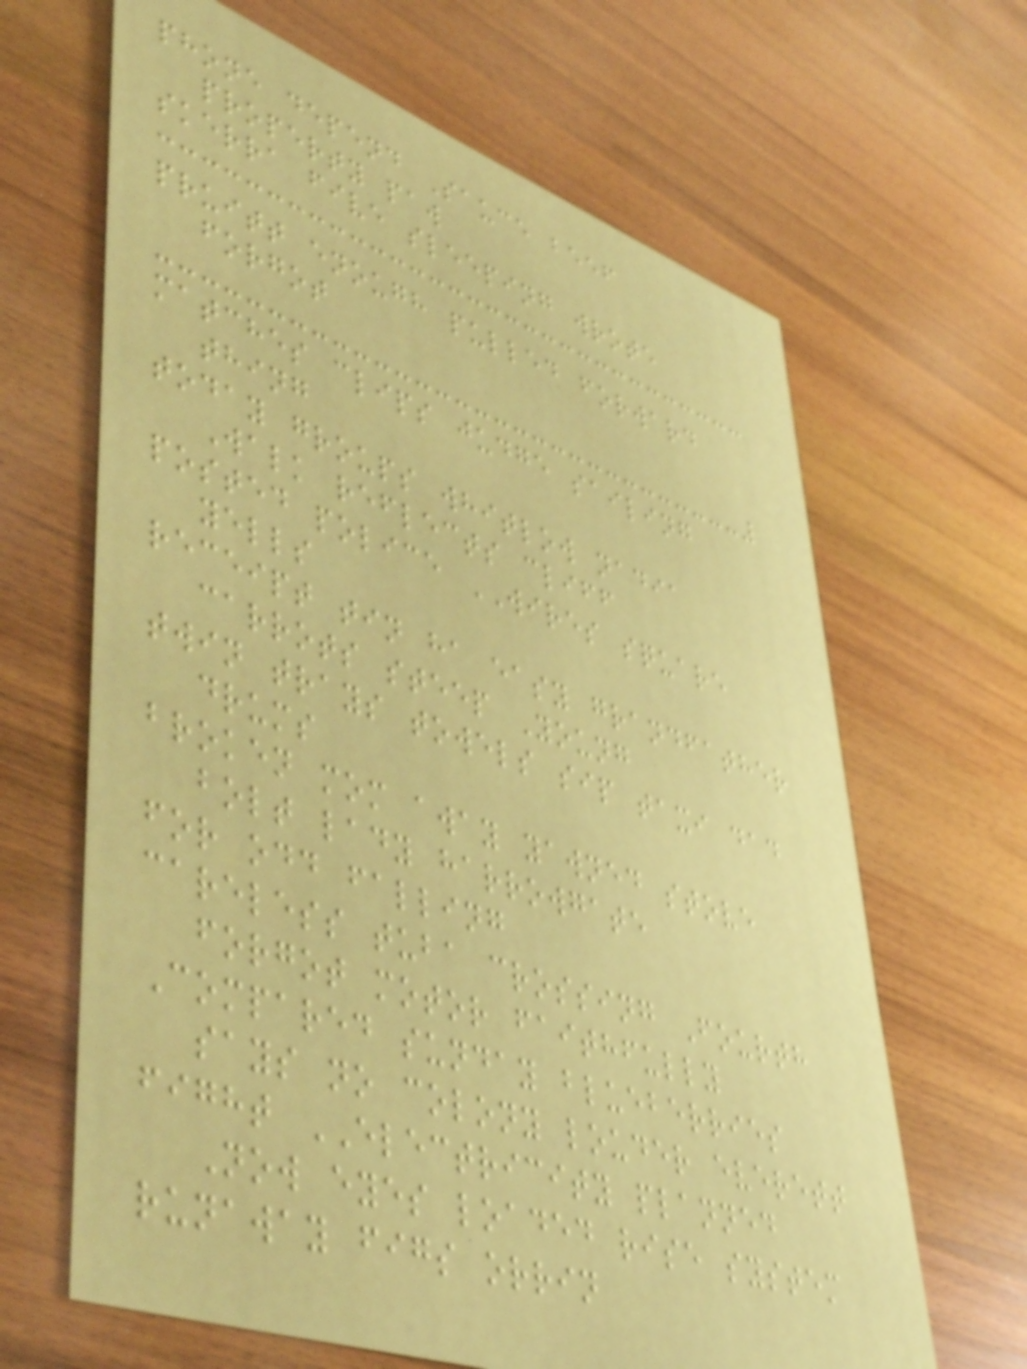phone depend Sauce beef
property paw
skerra five sleeping wrote
pruitt enough pulled forward
forgot
matches clips judge sailing
thing
today groups whitlow nadia
Walk reflects cliff
posted police WIRES square
yells
receipt tin ha easy grandfather
carrots steep Young
twin trays towels sip taxi dad
drums
broken mom away yawned stove
bolt lady harrowgate
for odd falling
careless tuba crossing Fourth
forgot motor faithfully
Compared sunday blueberries
says no colony louder everett
fight ELECTRICITY planned
Now eyes loaded rise system
runaway figs orrin
